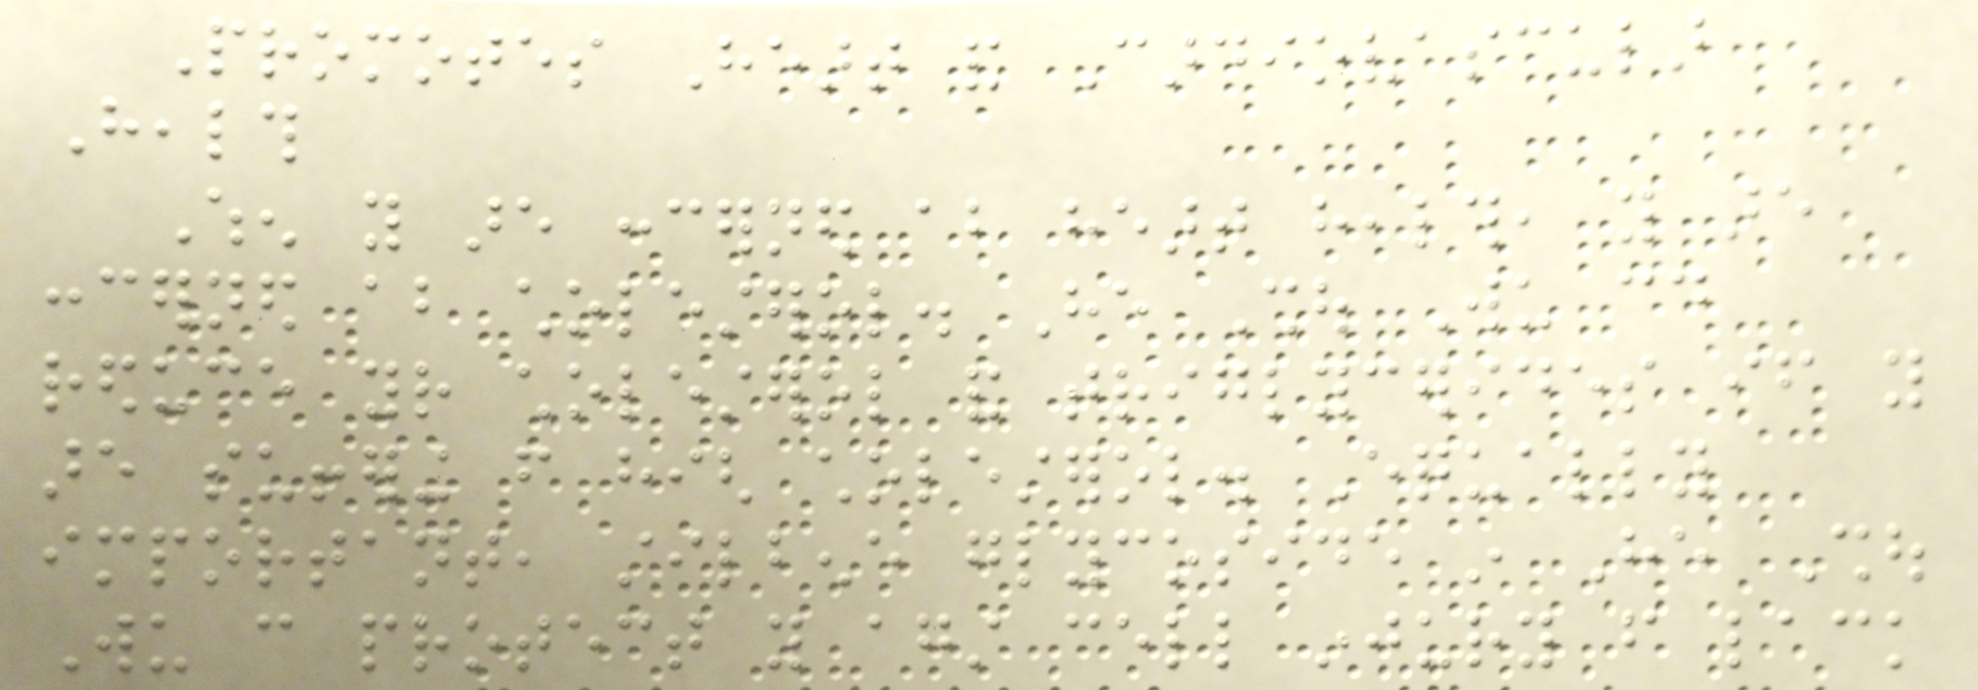Promotes Heart and Cardiovascular
Health
When you are concerned about heart health, you are
concerned about cholesterol. He Shou Wu could
reduce your cholesterol and triglycerides if you
are suffering from high cholesterol. Equally
important, stilbene glycoside in He Shou
Wu can protect you against cell injury from lack
